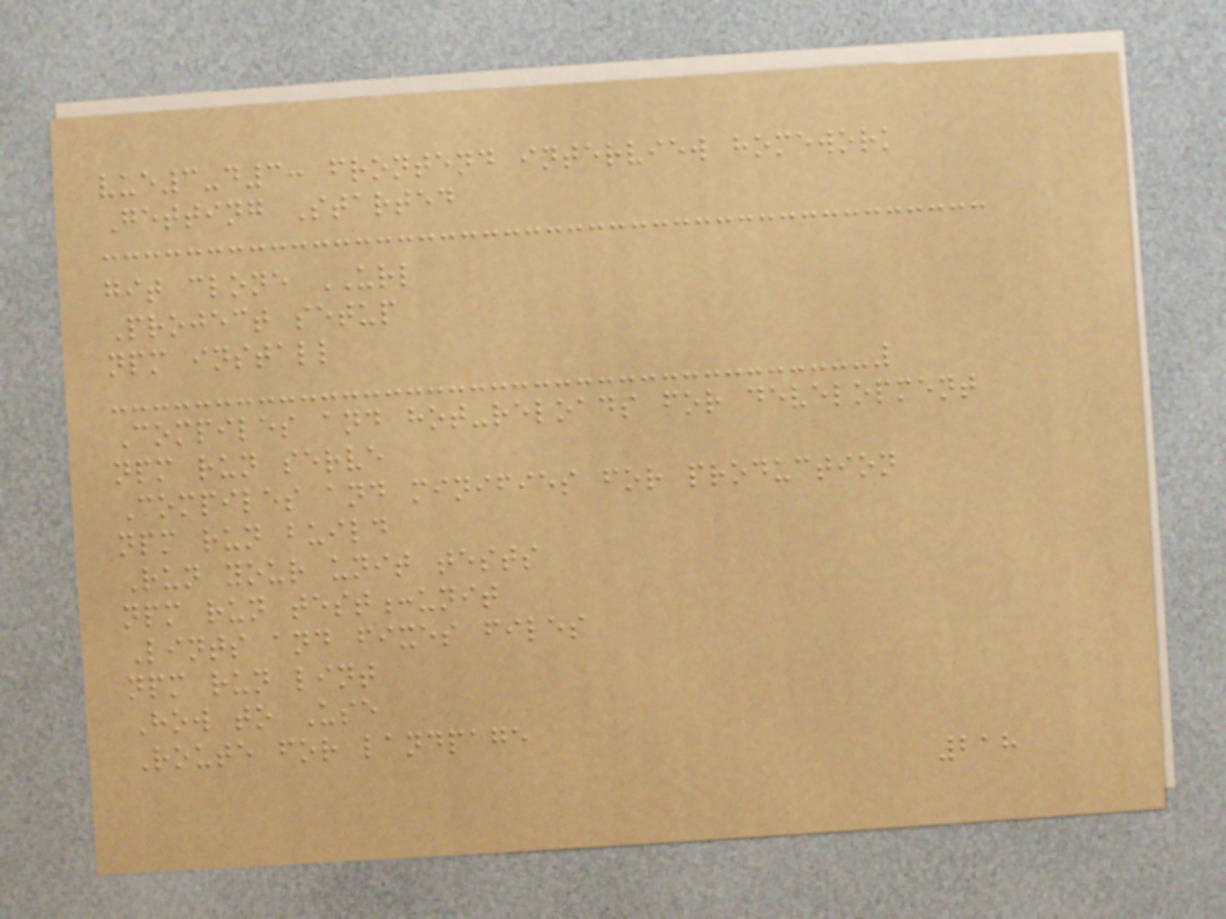vue3-d3: frontend interview homework
Getting Started
git clone URL
Project setup
npm install
Compiles and hot-reloads for development
npm run serve
Compiles and minifies for production
npm run build
Run your unit tests
npm run test:unit
Lints and fixes files
npm run lint
How to Use
Route for landpage
218
